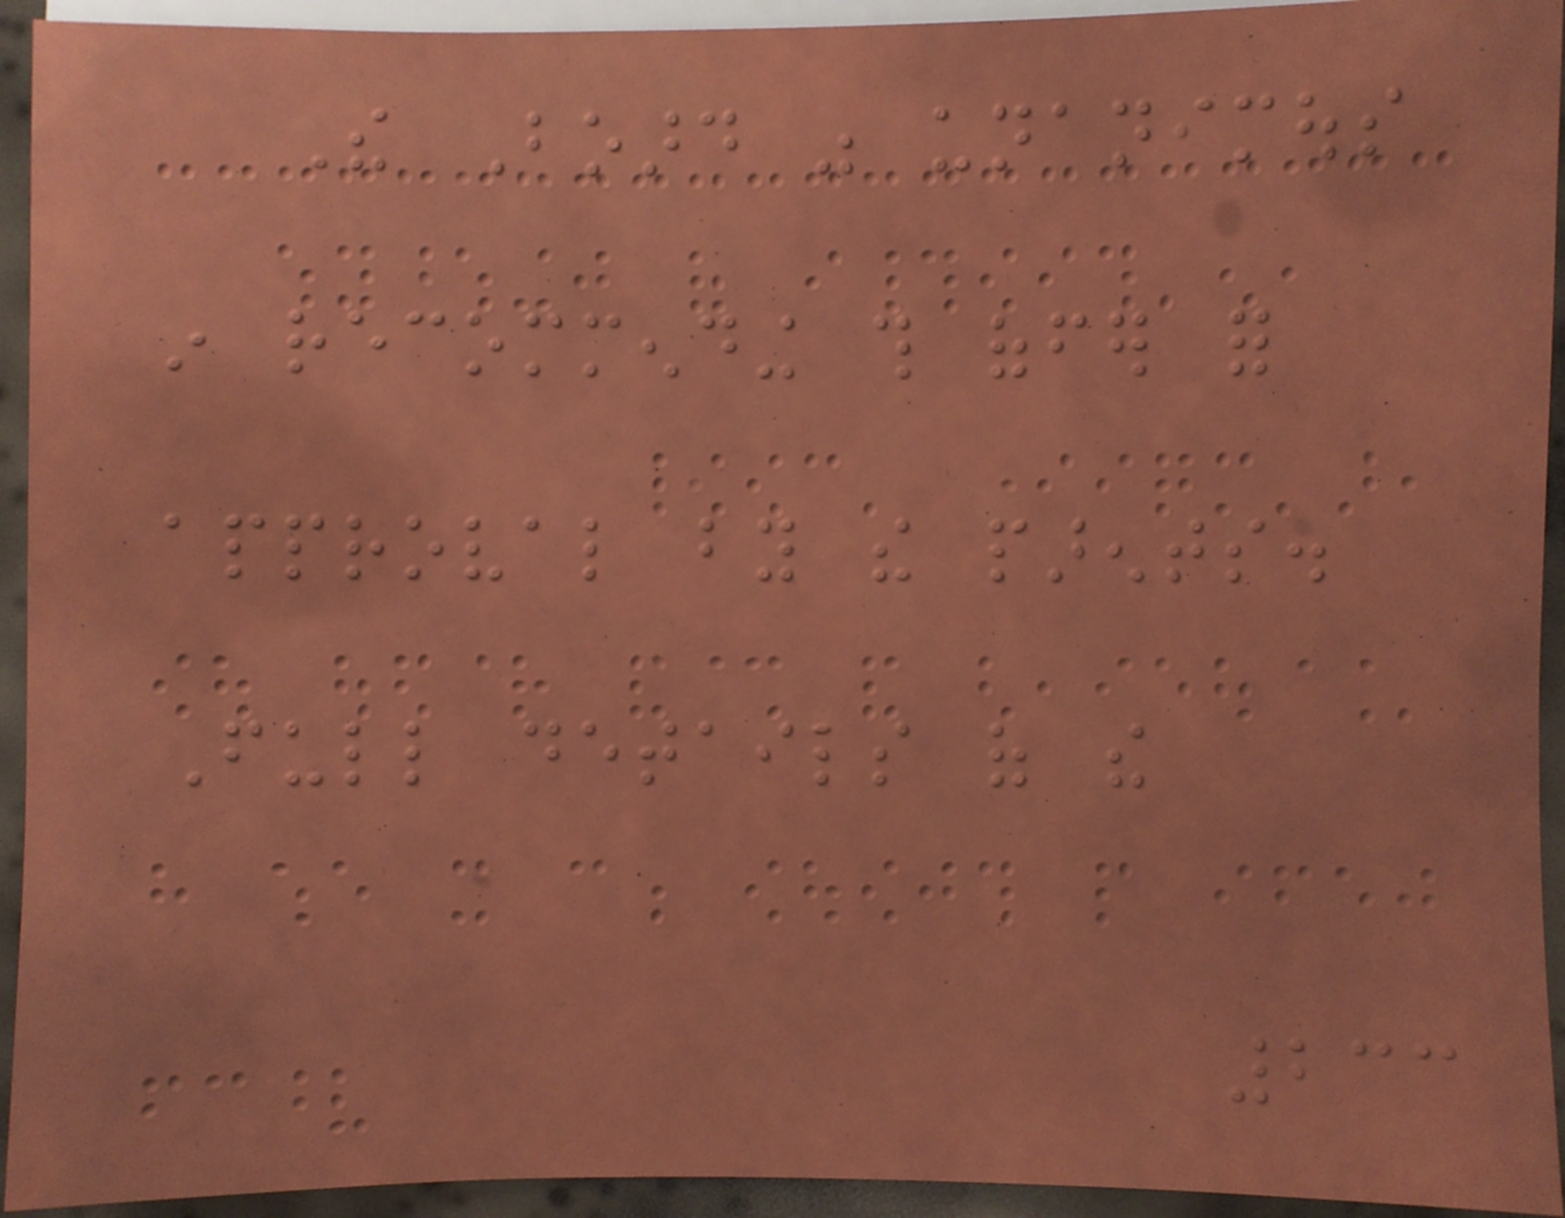The Board was unanimous
in recommending this offer for
approval by the parents.
Full details of the
233
